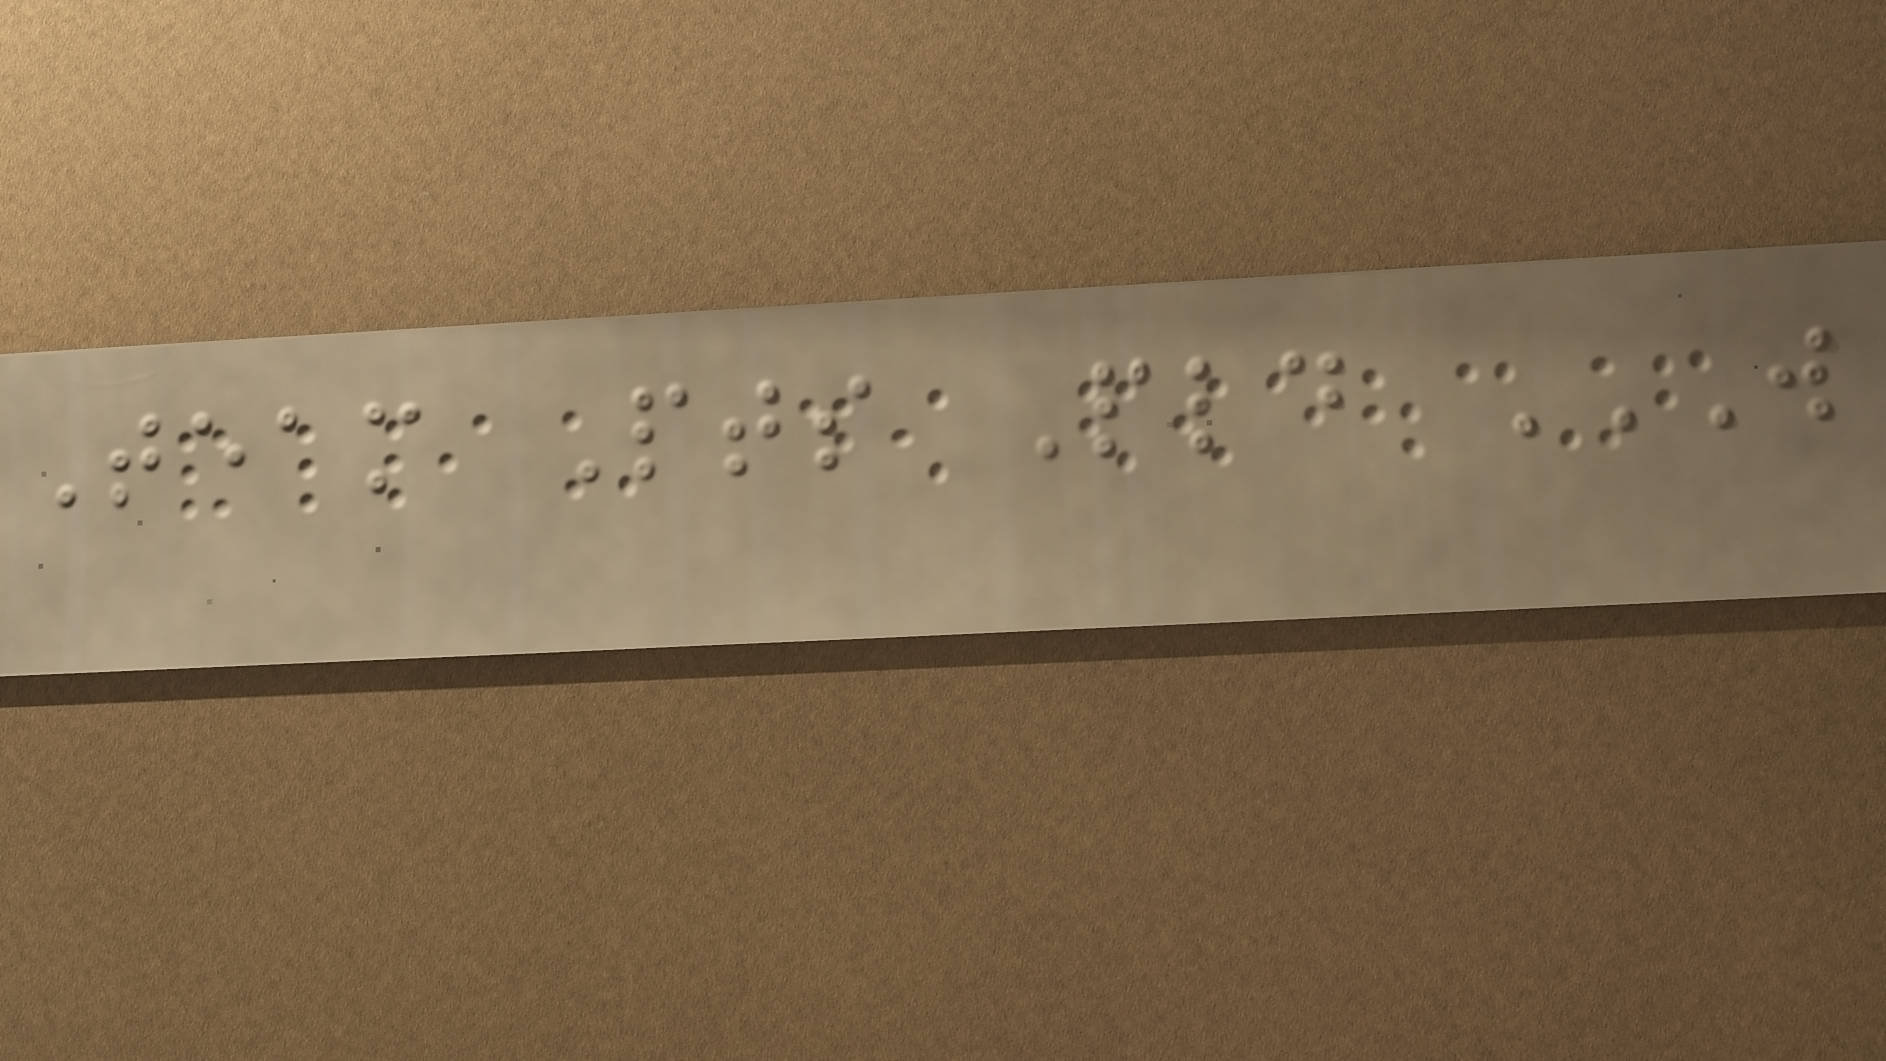Team Pts Pld W
